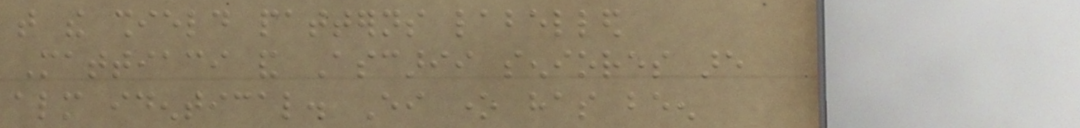that the shield patterns labelled
Mattiaci and Ascarii seniores are
almost identical. Either one has been
